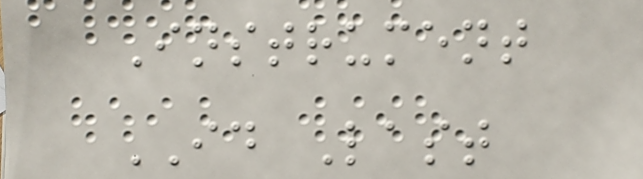Instrument
ID Last
